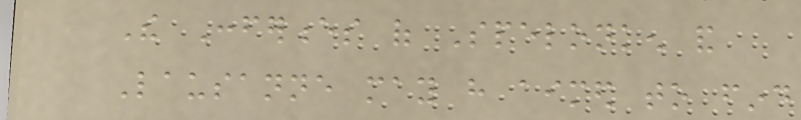The Conferences of Spelonken and
Lausanne may have aimed to find
